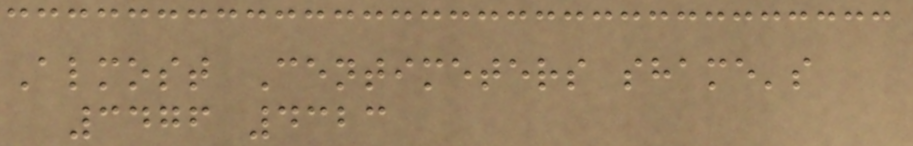Almost Centimeters shame's
3476 4323
